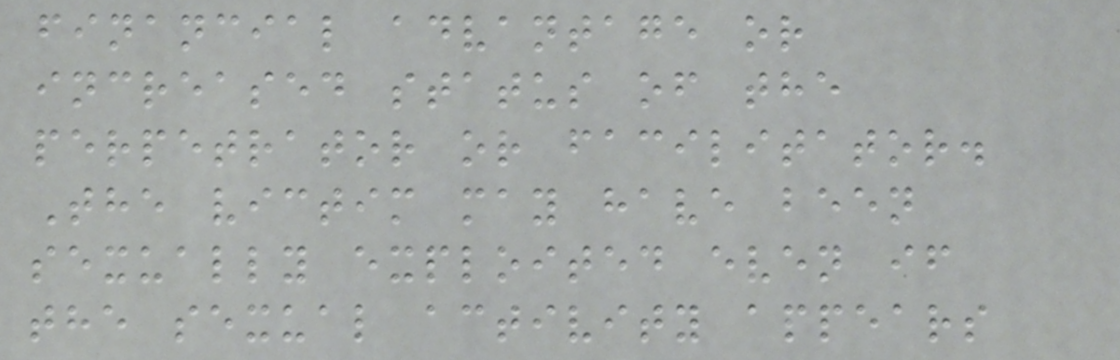financial advantage or
increased status of the
perpetrator or facilitator.
The victim may have been
sexually exploited even if
the sexual activity appears
